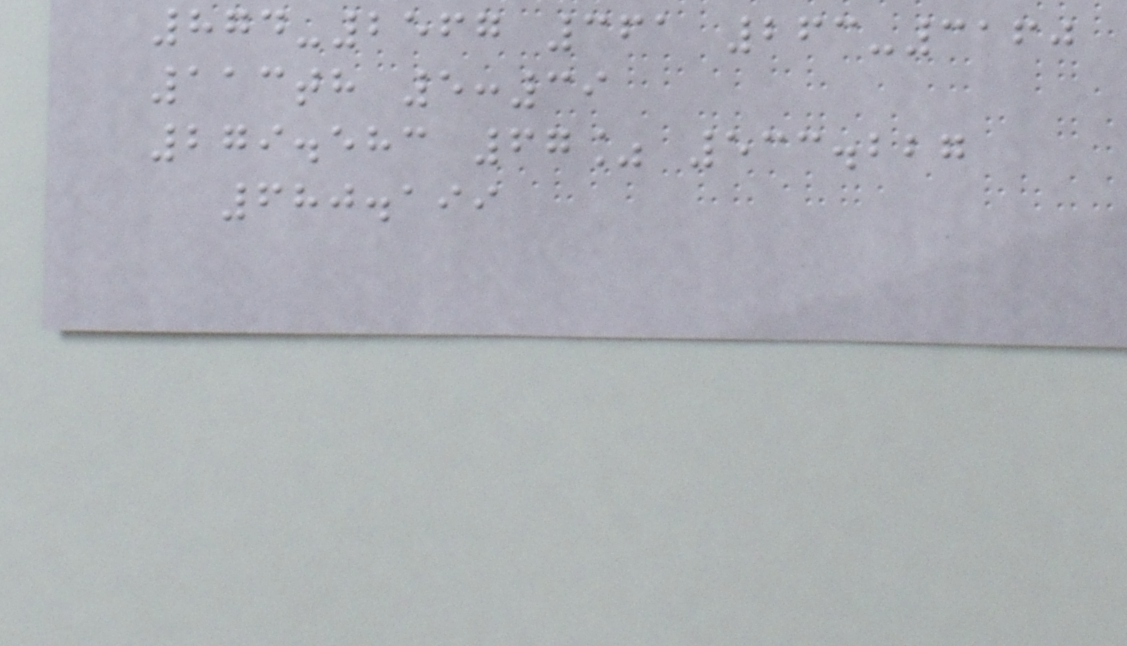874-2567 361 263-3160
113th 5:39
279.583 67% 533.227
680.199
